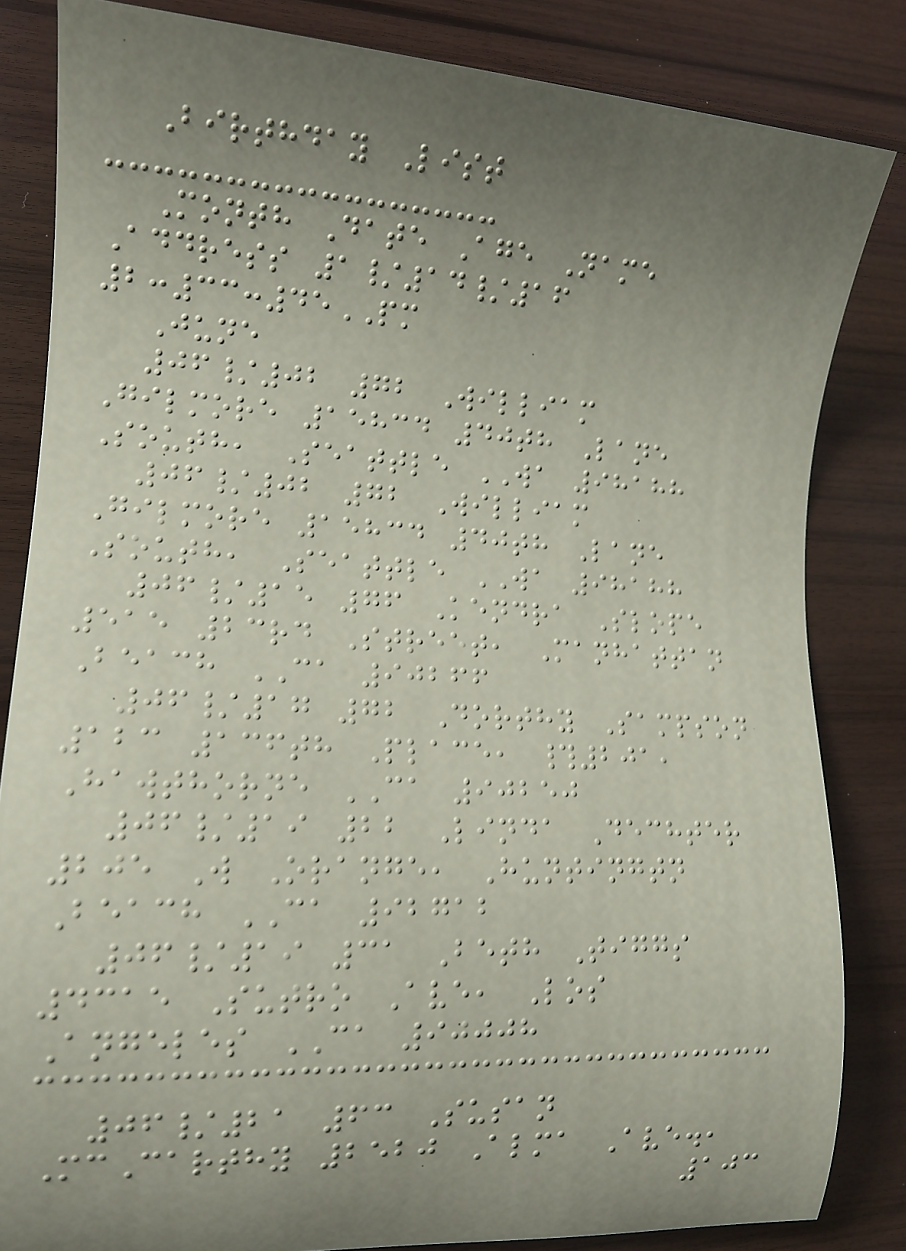Birthday List
Month Date Age Name
Address 1/14/16
2:33:45PM
June
06/02 72 William
Gilmore 15834 40th Lane
South, Seattle WA 98188
06/02 72 William
Gilmore 15834 40th Lane
South, Seattle WA 98188
06/15 76 Kendra Slope
515 23rd Street, Manhattan
Beach CA 90266
06/17 72 Dorthy Sampson
123 136th Place, #201,
Hawthorne CA 90250
06/19 22 Linda Dechter
205 W Orange, Huntingtn
Beach CA 92712
06/19 31 Beth Tiggs
4315 Sutro Ave, Los
Angeles CA 90008
06/21 63 Susan
McCarthy 2520 Alma Ave.,
103
